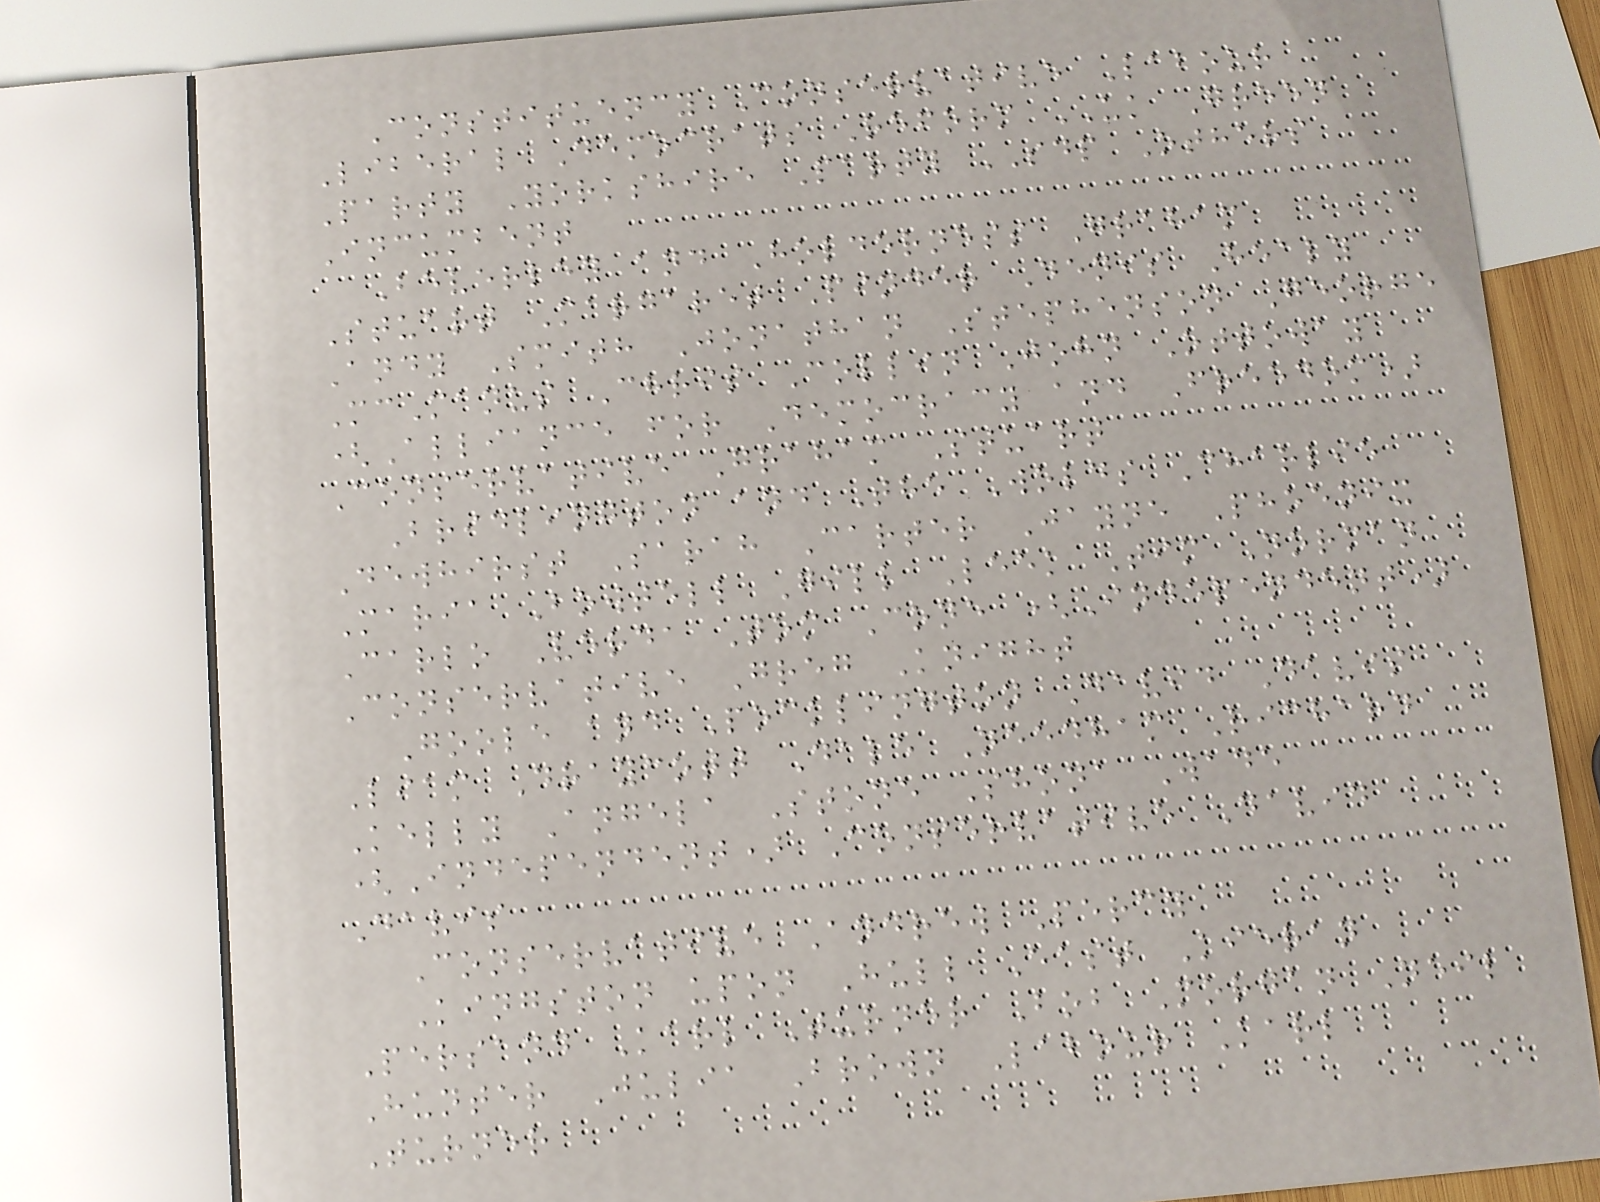Constituency Conservative Labour
Liberal Democrats Reform UK Green
Party Yorkshire Party SDP Others
Incumbent
Beverley and Holderness Graham
Stuart Margaret Pinder Denis Healy
Andy Smith Jonathan Stephenson George
McManus Chris Collin John Ottoway
(Alliance for Democracy and Freedom)
Conservative Graham Stuart
Bridlington and The Wolds Charlie
Dewhirst Sarah Carter Jayne Phoenix
Maria Bowtell Gill Leek Tim Norman
Carlo Verda Tom Cone (Independent)
Conservative Greg Knight
Goole and Pocklington David Davis
Liam Draycott Dale Needham Richard
Kelly Angela Stone Shona Wade
(Independent) Conservative David
Davis
Conservative Andrew Percy
Kingston upon Hull East Kieran
Persand Karl Turner Bob Morgan Neil
Hunter Julia Brown Labour Karl
Turner
